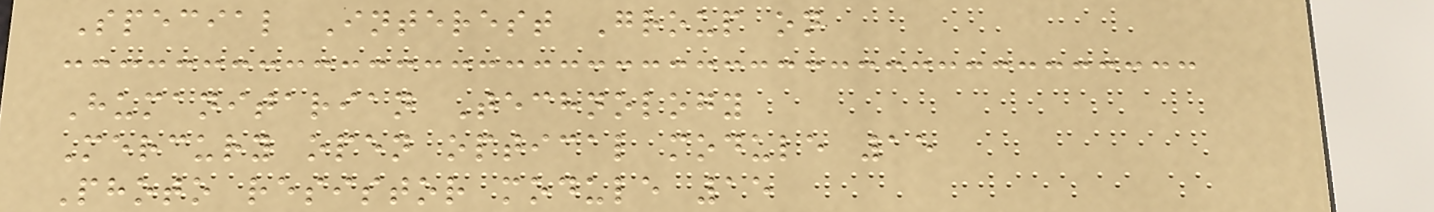Special Interest Group on
Humanitarian Technology
Mercury open optical module 15
Photo resistor module 15
